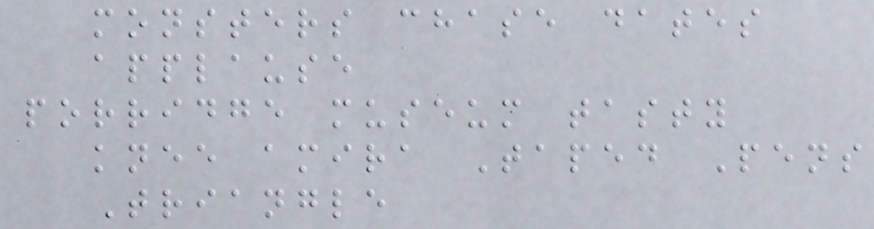monsters chase dates
applause
porridge museum tasty
knee amira Taped Pens
Triangle
